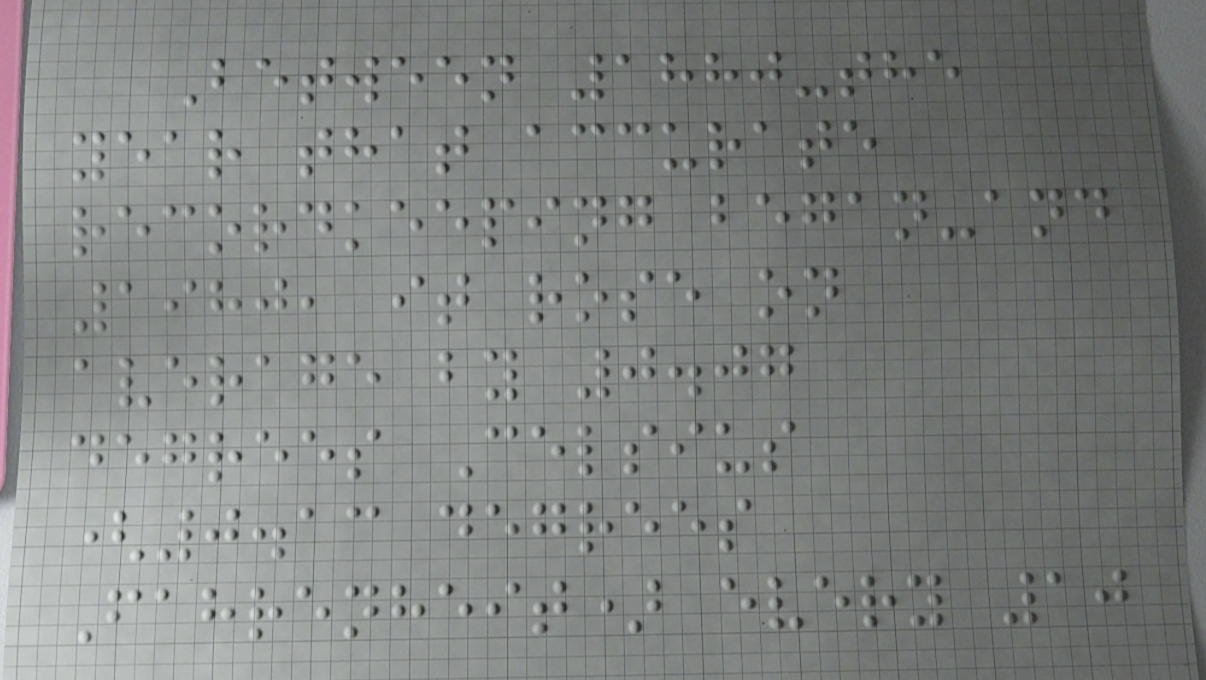Between 1880-the
year that accurate
recordkeeping began-and
1980, it rose on
average by 0.07
degrees Celsius
(0.13 degrees
Fahrenheit) every 10
